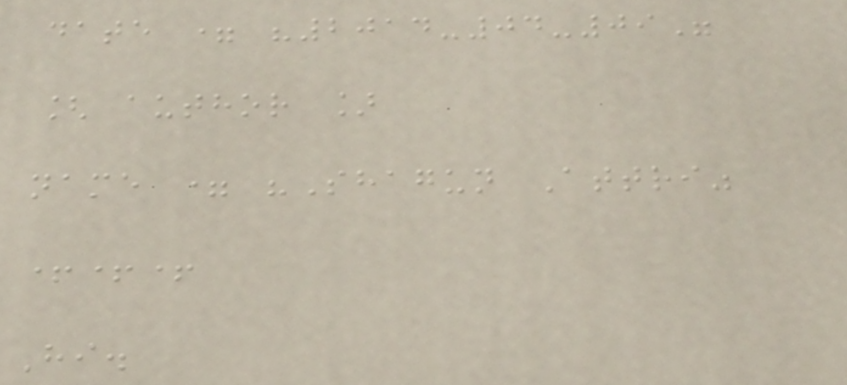date = "2014-04-09"
[ author ]
name = "Shagun Attri"
+++
Hi.
